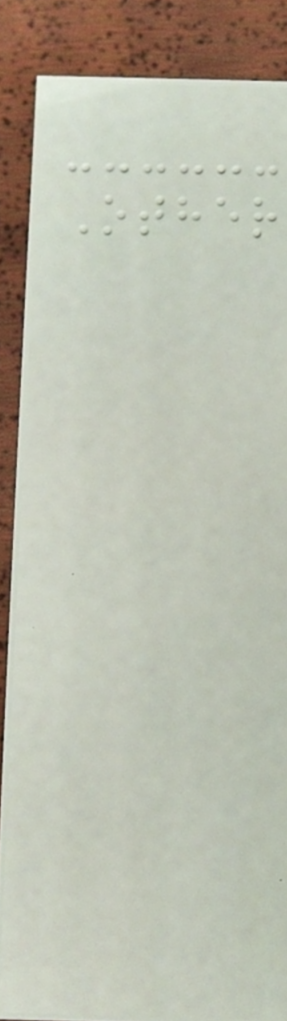Other
